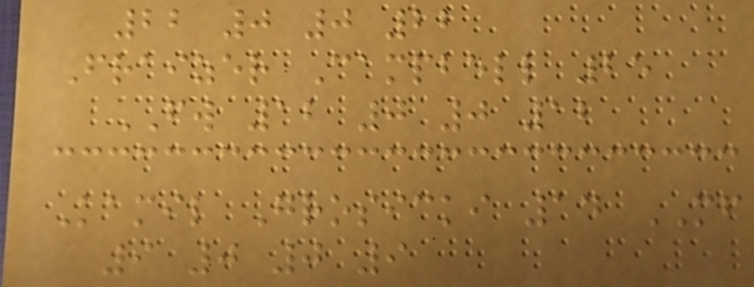22 0 0 22
Fraizer Campbell 25
FW 12 0 0 12
Kamil Grosicki 14 MF
9 0 0 9
